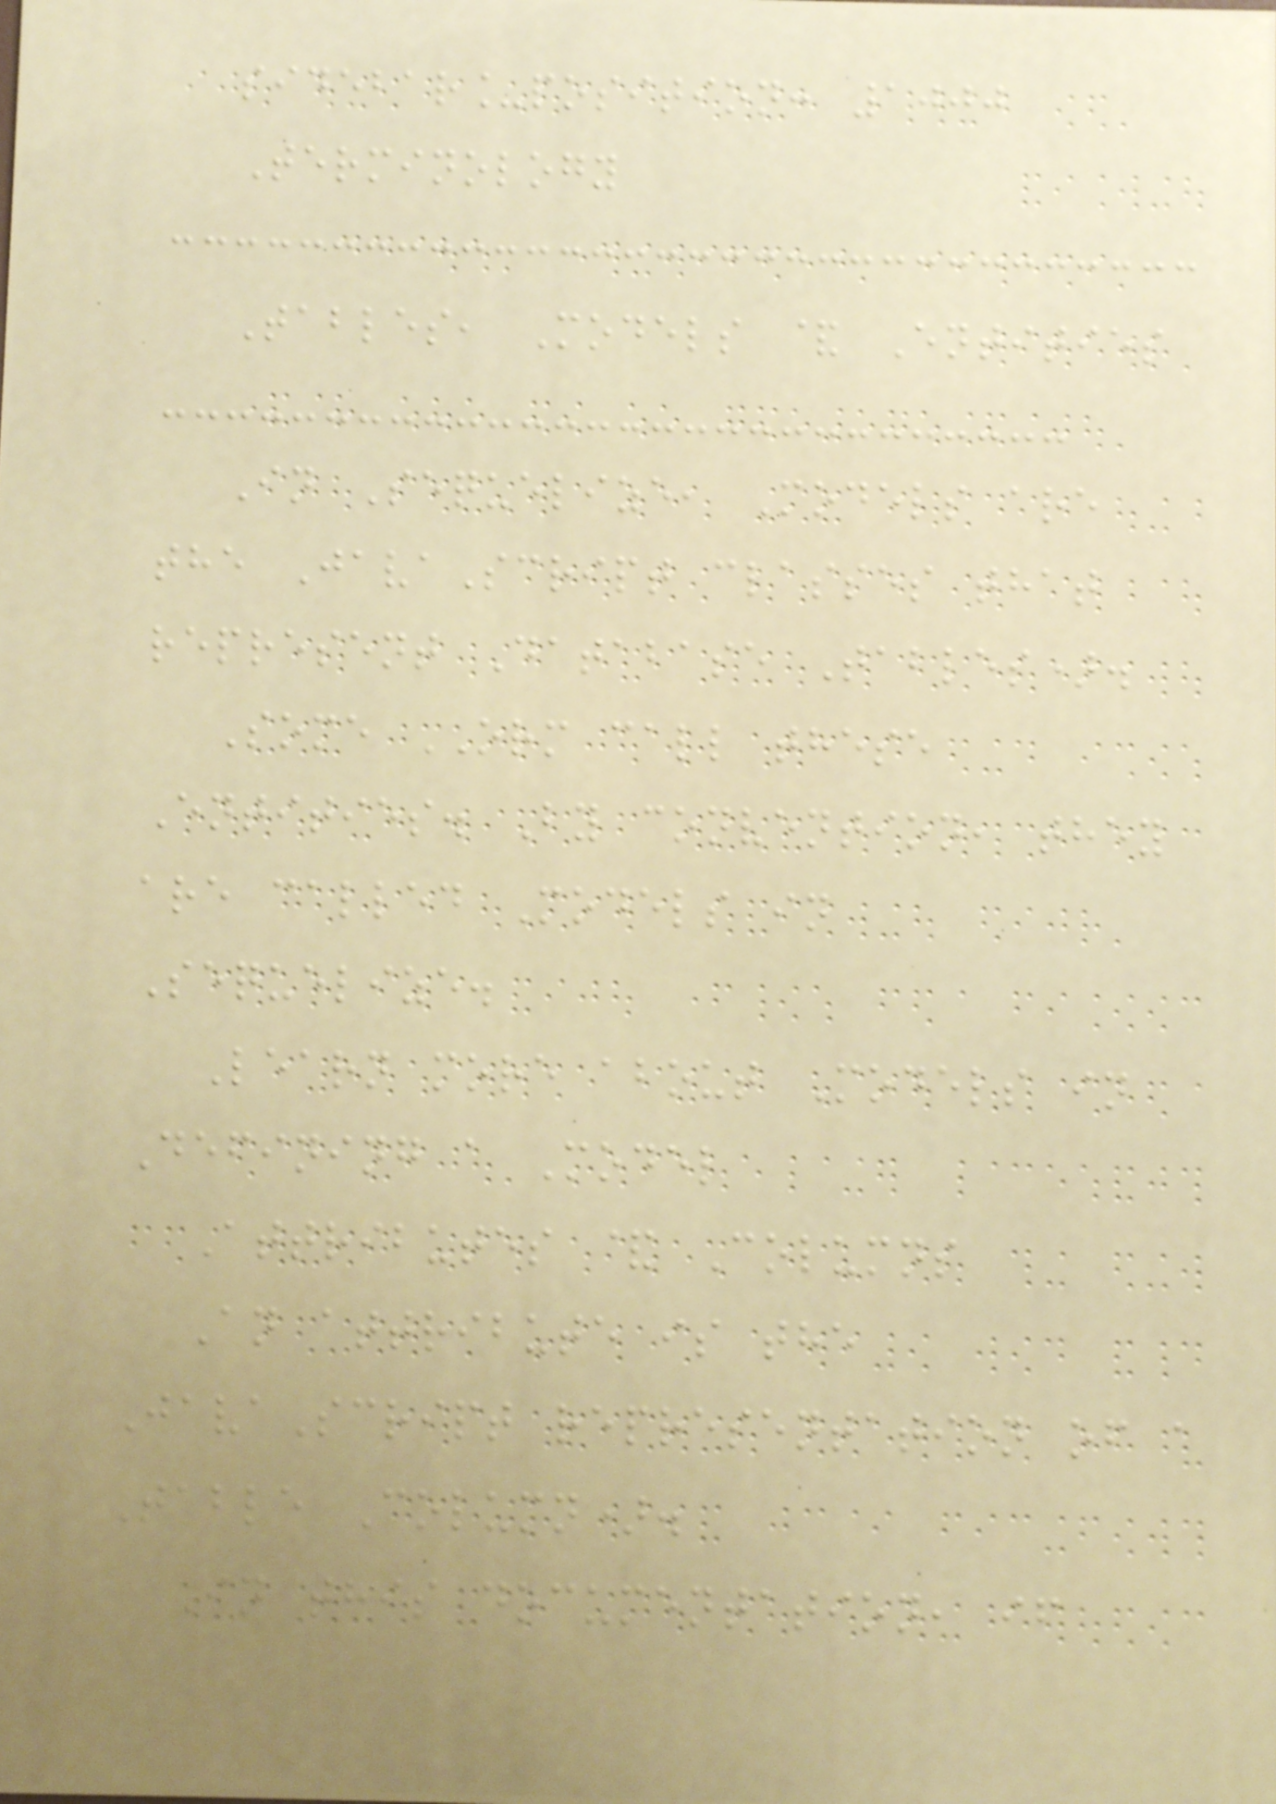sidebar_position: 1000
Terminology
Tables, Models & Entities
In Sequelize, Models are
the JavaScript classes that
represent Database Tables).
Some ORM call these
Entities. By convention, they
are called Models in
Sequelize.
Learn more about Models in
Defining a Model
Attributes & Columns
An attribute is the
JavaScript representation of a
Table Column).
In this documentation, if
